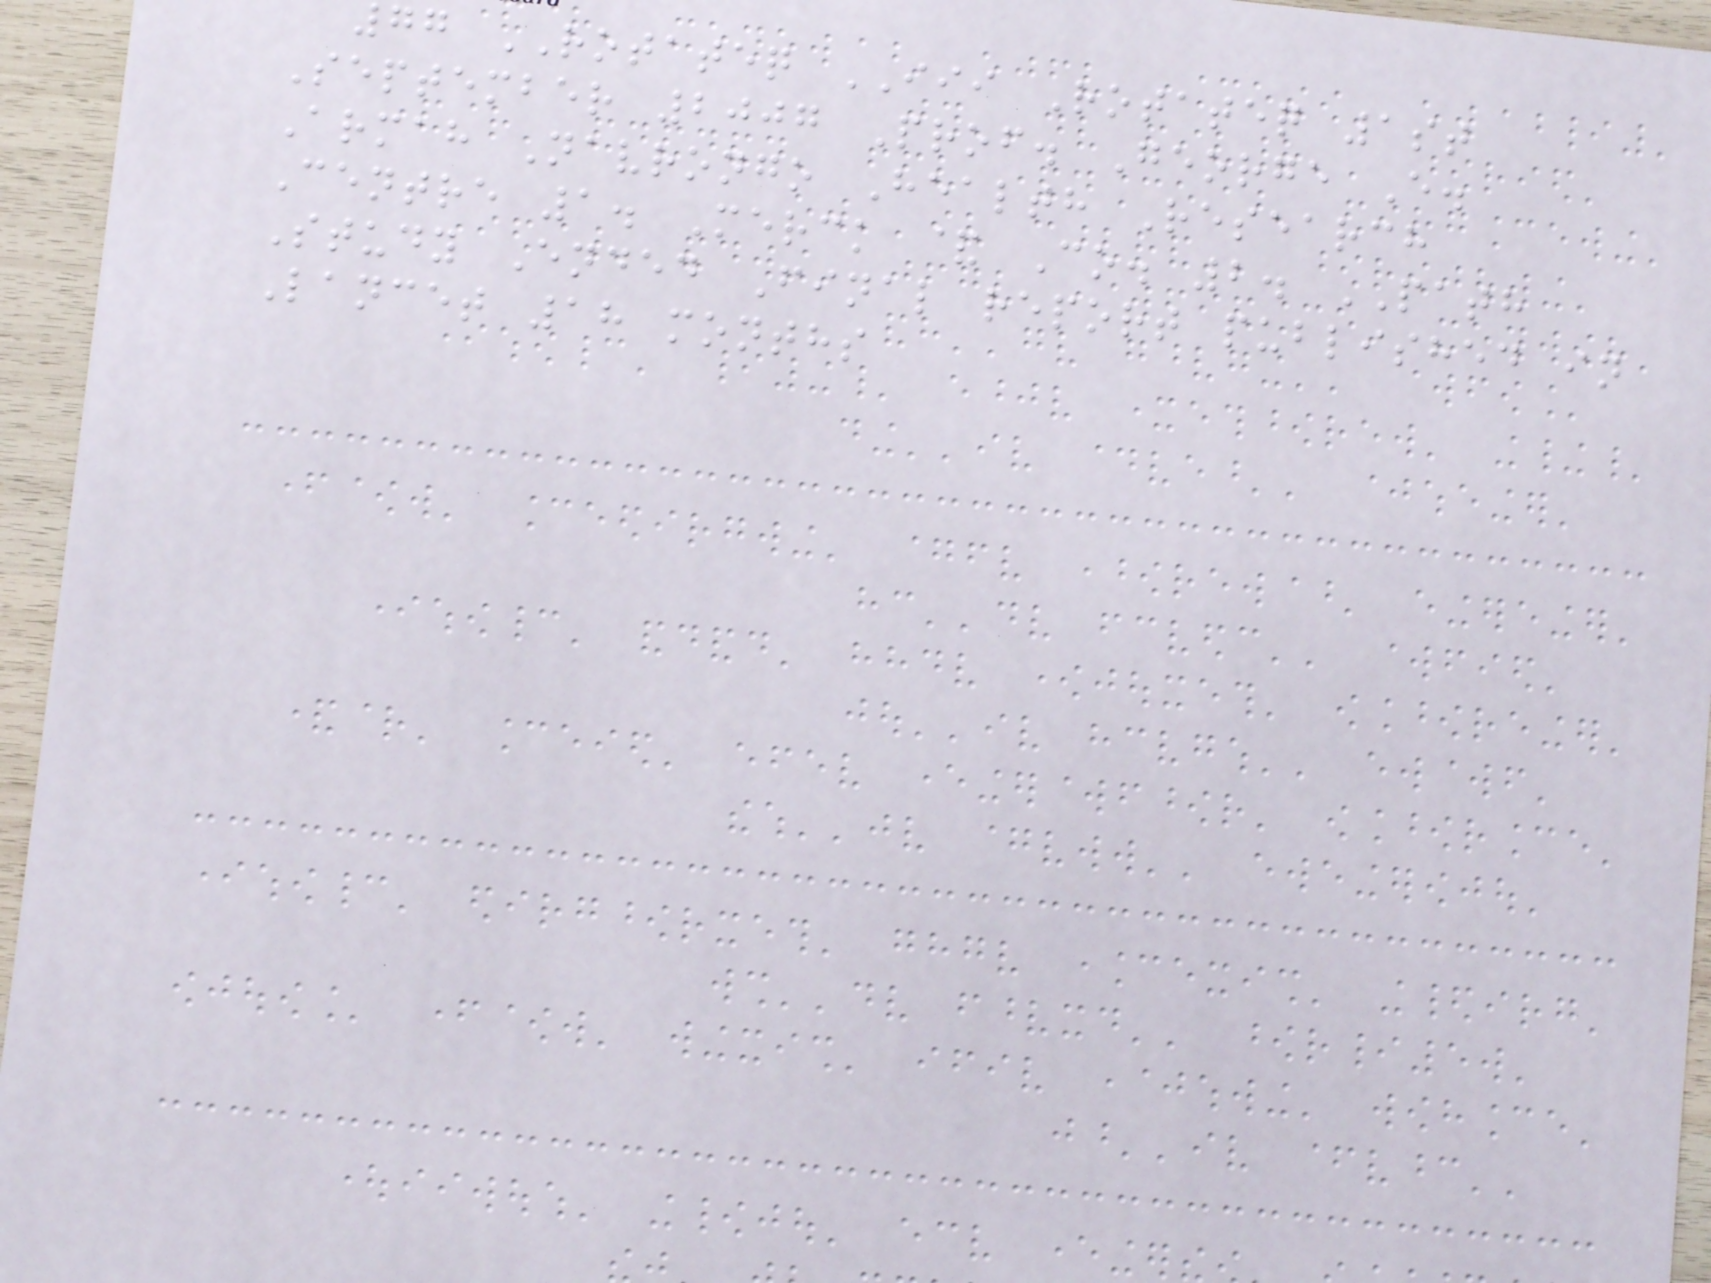gg ROTATEQ III Rotateq 1st
September 2007 Prof. George E.
Armah Navrongo Health Research
Centre 1. Merck & Co. 2. PATH
Study Ended Final report published in
Lancet 18 months
